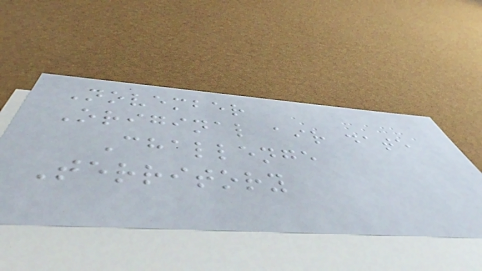November
Original air date
Challenge
Territory
